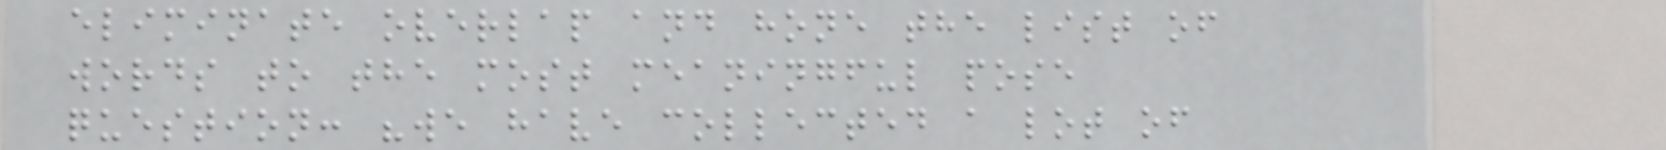eliminate overlap and hone the list of
words to the most meaningful pose
question: "we have collected a lot of
